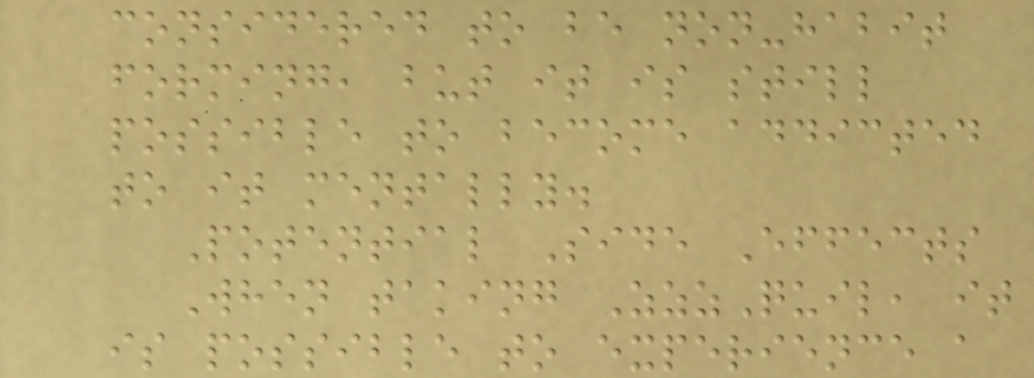considered to be non-habit
forming, but it is still
possible to become addicted
to it mentally.
Potential Side Effects
When taking ZzzQuil, it
is possible to experience a
